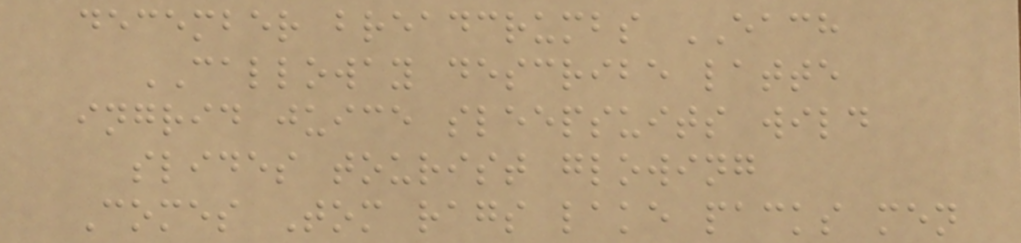december breadcrumbs EACH
CALLOWAY describe latte
ingrid juice sleepsuits wild
slides tourist glowing
Comes Tom rags lake packs men
